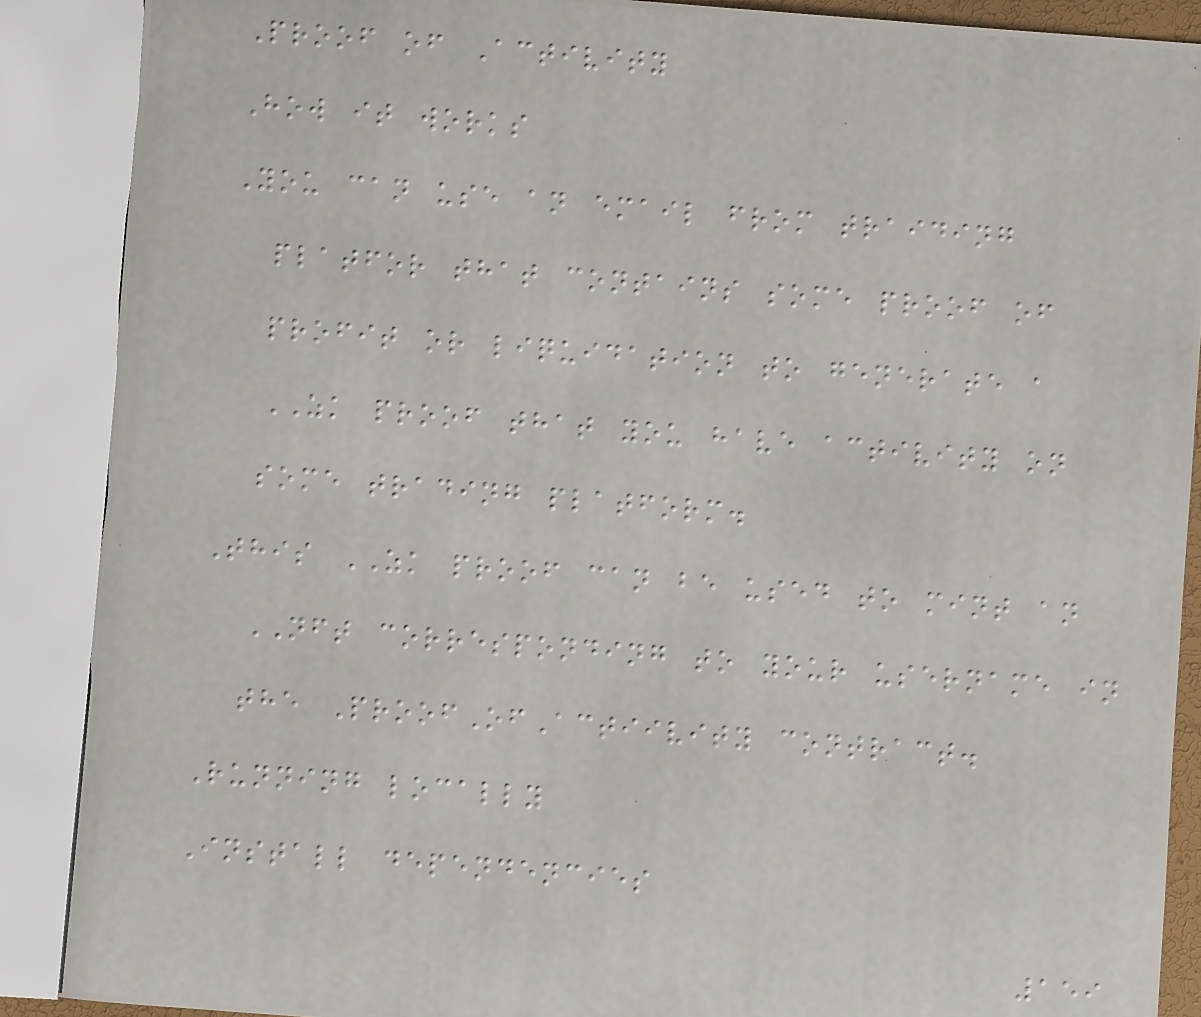Proof of Activity
How it works
You can use an email from traiding
platfor that contains some proof of
profit or liquidation to generate a
ZK proof that you have activity on
some trading platform.
This ZK proof can be used to mint an
NFT corresponding to your username in
the ProofOfActiivity contract.
Running locally
Install dependencies
159
